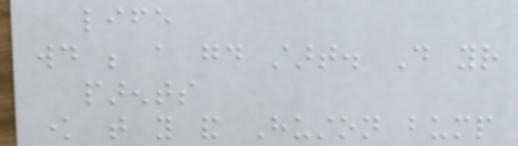life
would be a good start. Do your
parents
know that you and Huston bump
